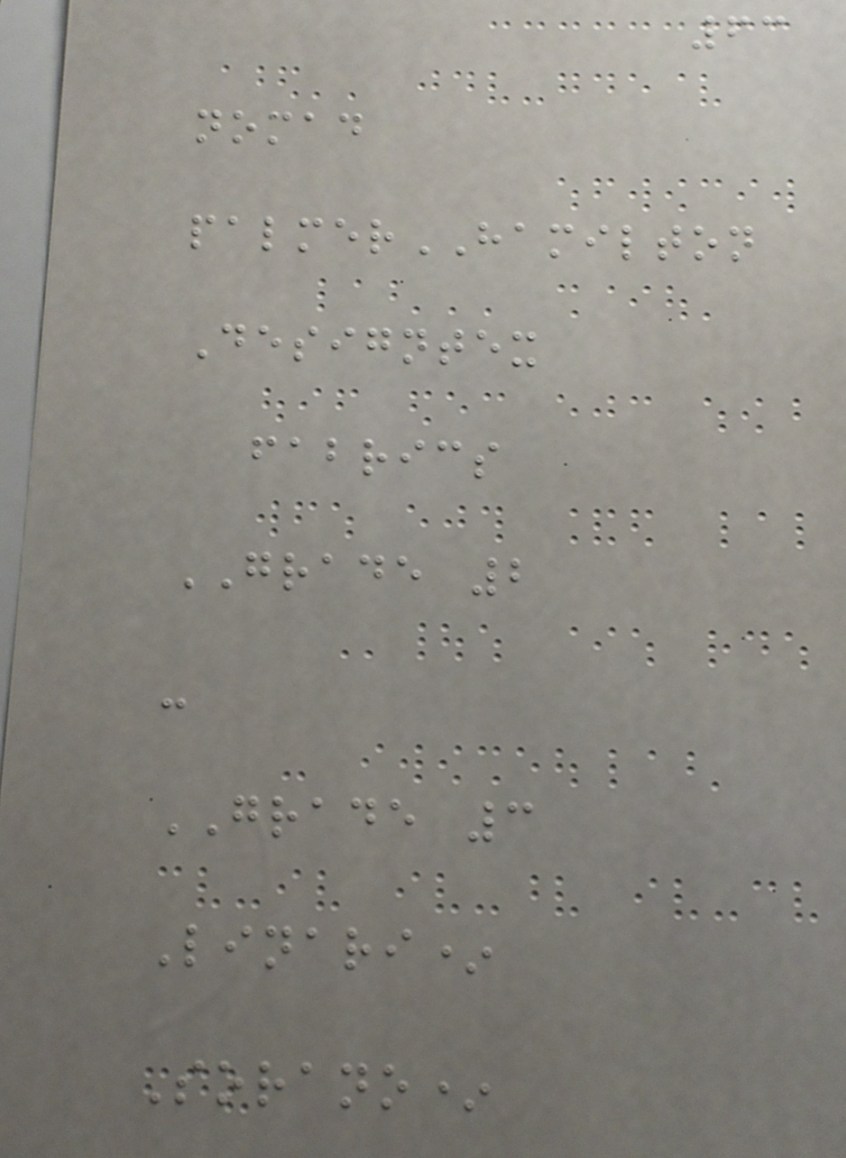63
nomad
palmerHAMILTON
Designtex
fabrics
GRADE 2
-
GRADE 3
Linari*
Sorano*
